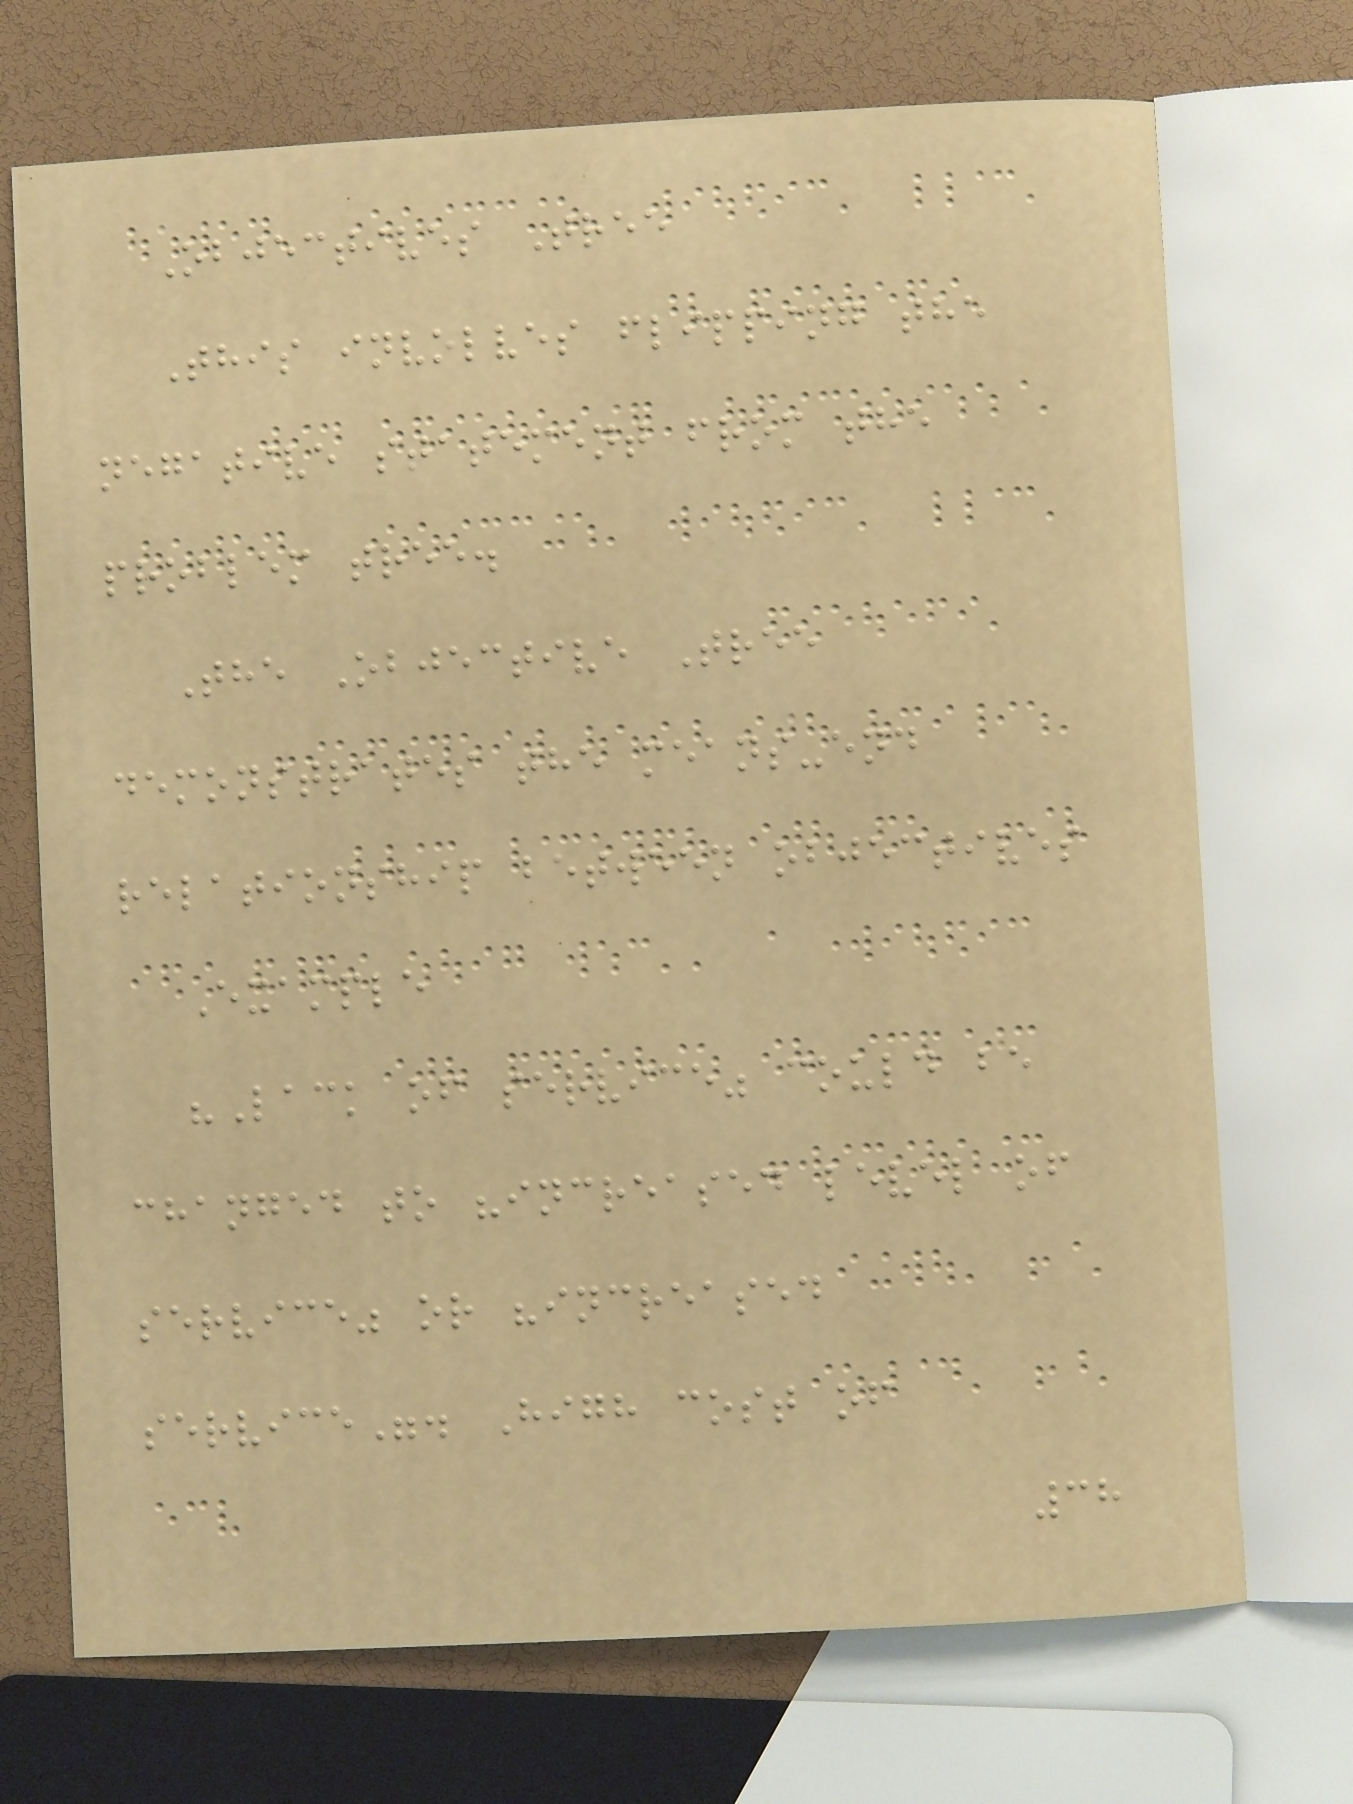Objectives Tree
This involves flipping the
negative statement from the
problem tree.
The Objective Tree
demonstrates the means-end
relationship between objectives
Example
"Lack of service" could be
changed to "increased level of
service" or "increased
service". High cost of
38
